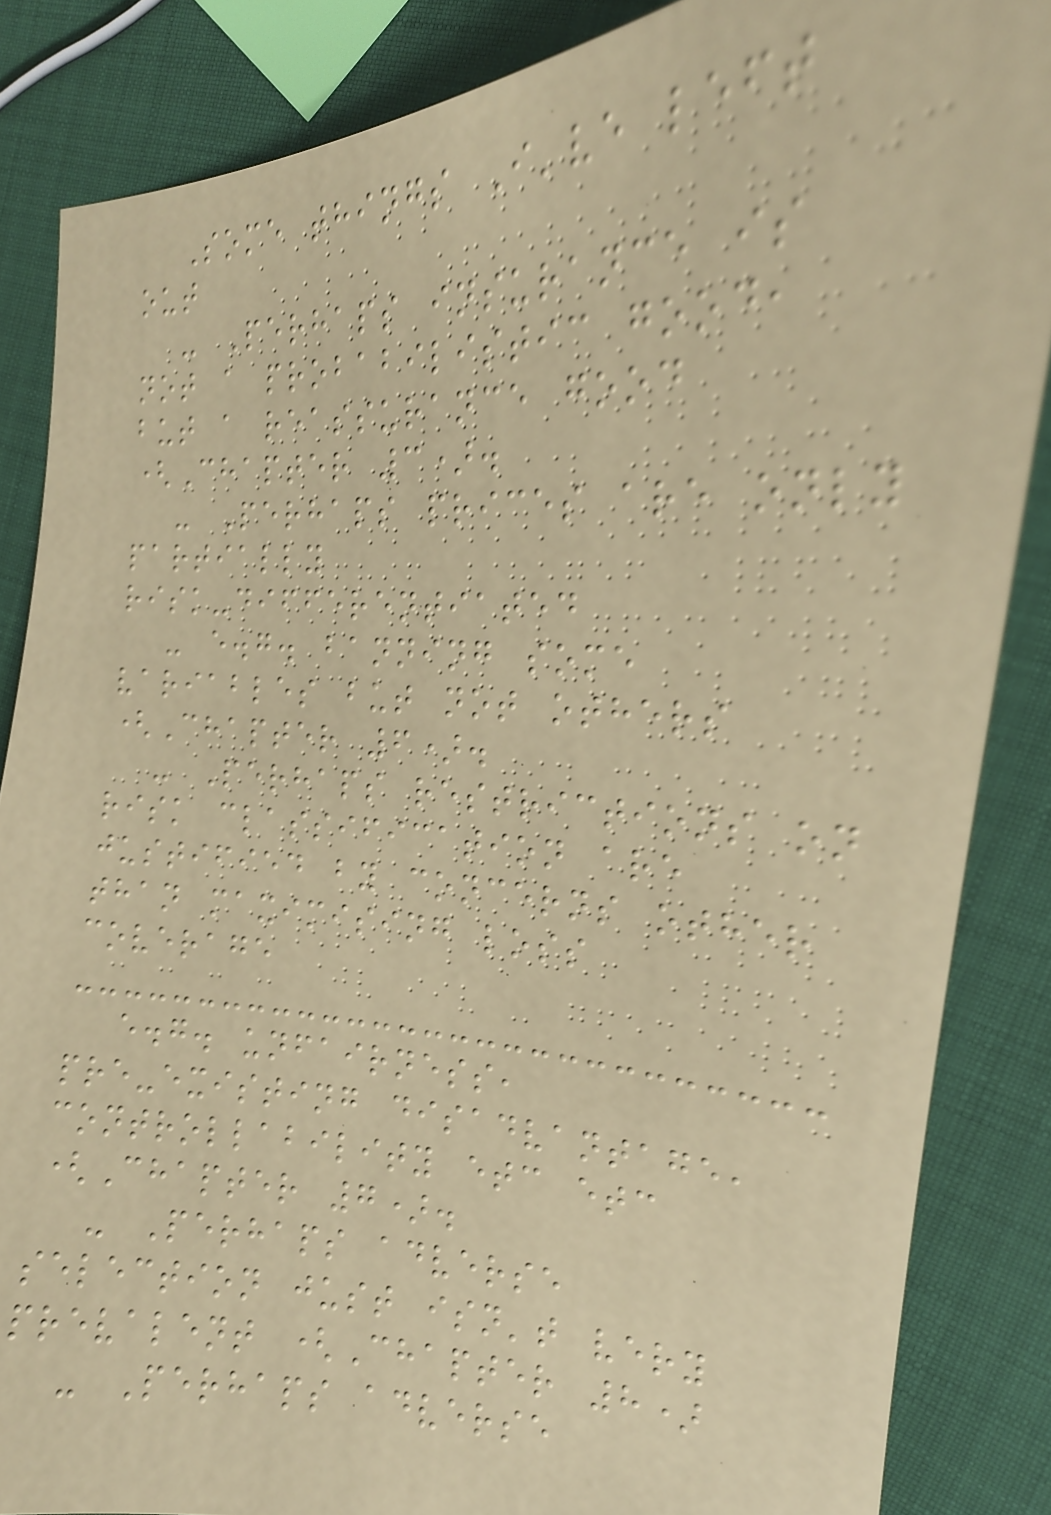Some things I've left
out
- Perhaps insurance is
not a probabilistic good,
but a reassurance good
(Chapter 3).
- Perhaps prices are only
partially
risk-differentiated
- e.g. banning some
variables but not others
(Chapter 6).
- Perhaps restrictions on
risk classification are
justified by concerns other
than maximising loss
coverage
e.g. unfairness,
pre-existing disadvantage,
controllability etc etc
(Chapter 7).
- Perhaps adverse
selection just isn't very
prevalent (Chapter 8)
- Perhaps adverse
